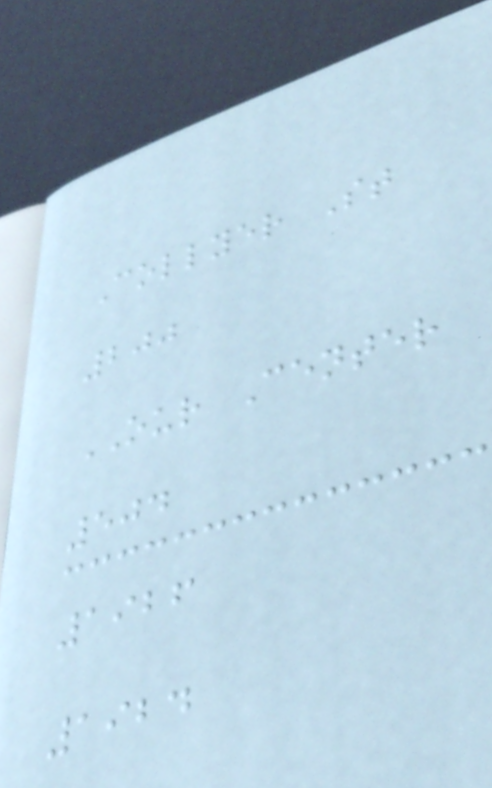Collyer St
200
OUR Center
504
1926
1924
